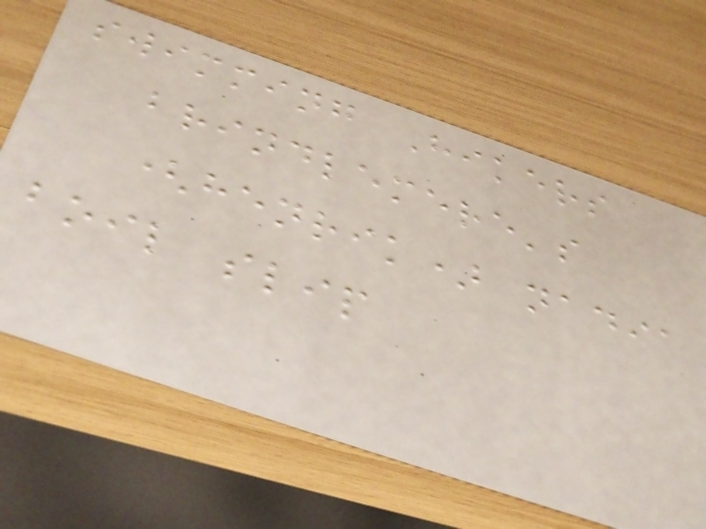swimming Hikers
brindlemere's
(henrik) nadia
boil slip
